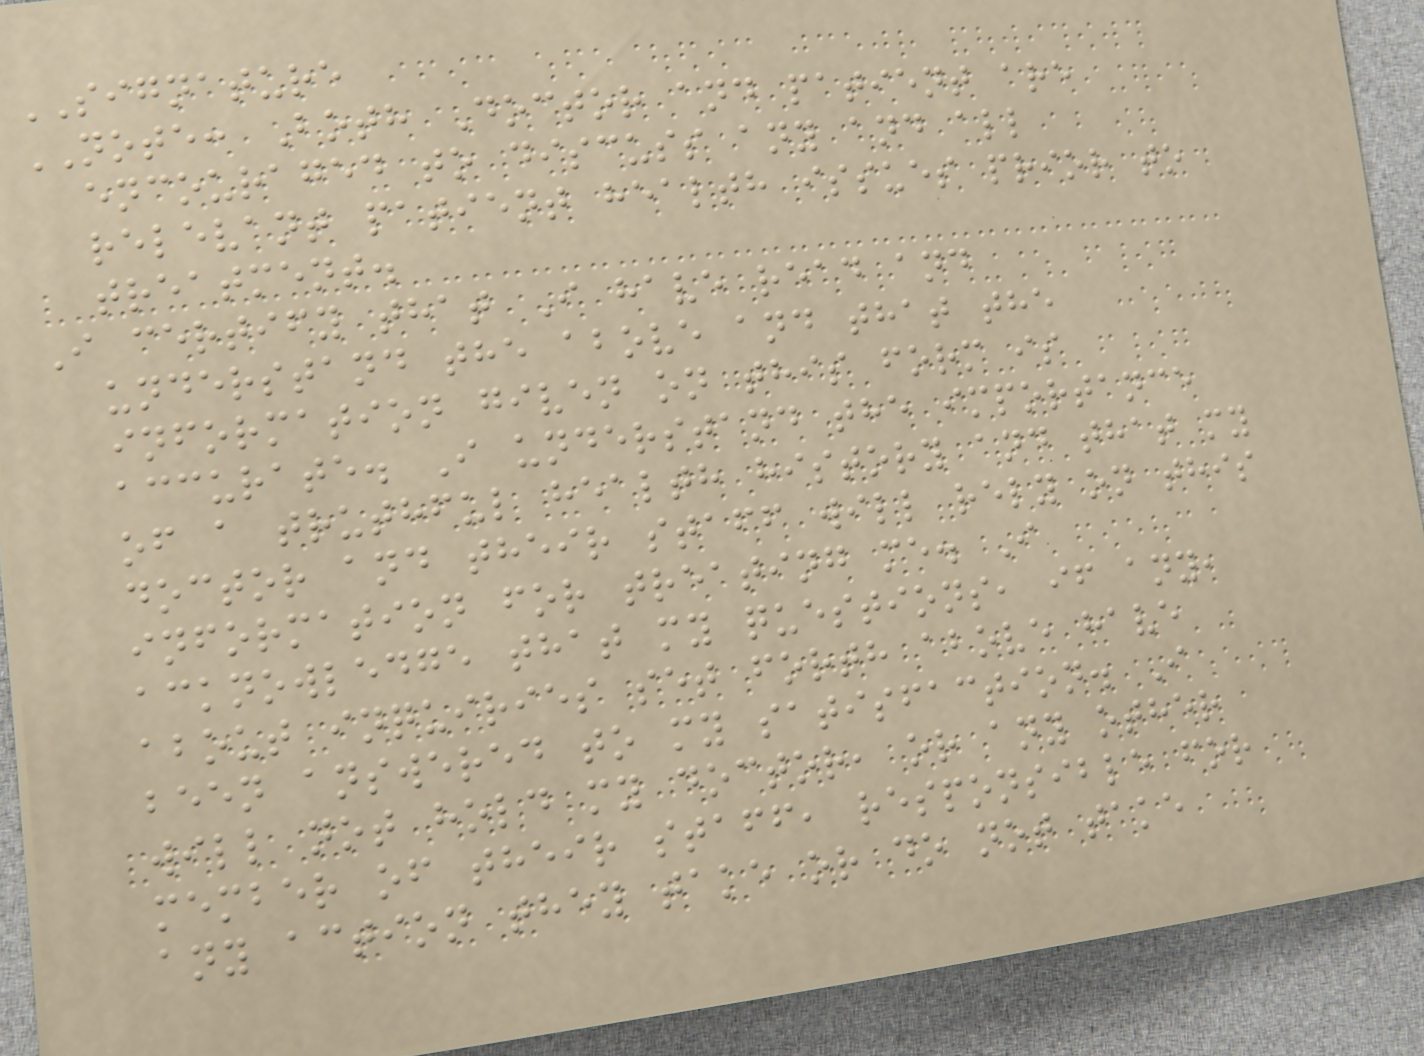SIGNATURE
NOTE: Both Doctor and patient are
encouraged to discuss any and all
relevant patient health issues prior to
treatment.
I certify that I have read and
understand the above and that the
information given on this form is
accurate. I understand the importance
of a truthful health history and that my
doctor and their staff will rely on this
information for treating me. I
acknowledge that my questions, if any,
about inquiries set forth above have
been answered to my satisfaction. I
will not hold my doctor, or any other
member of their staff, responsible for
any action they take or do not take
